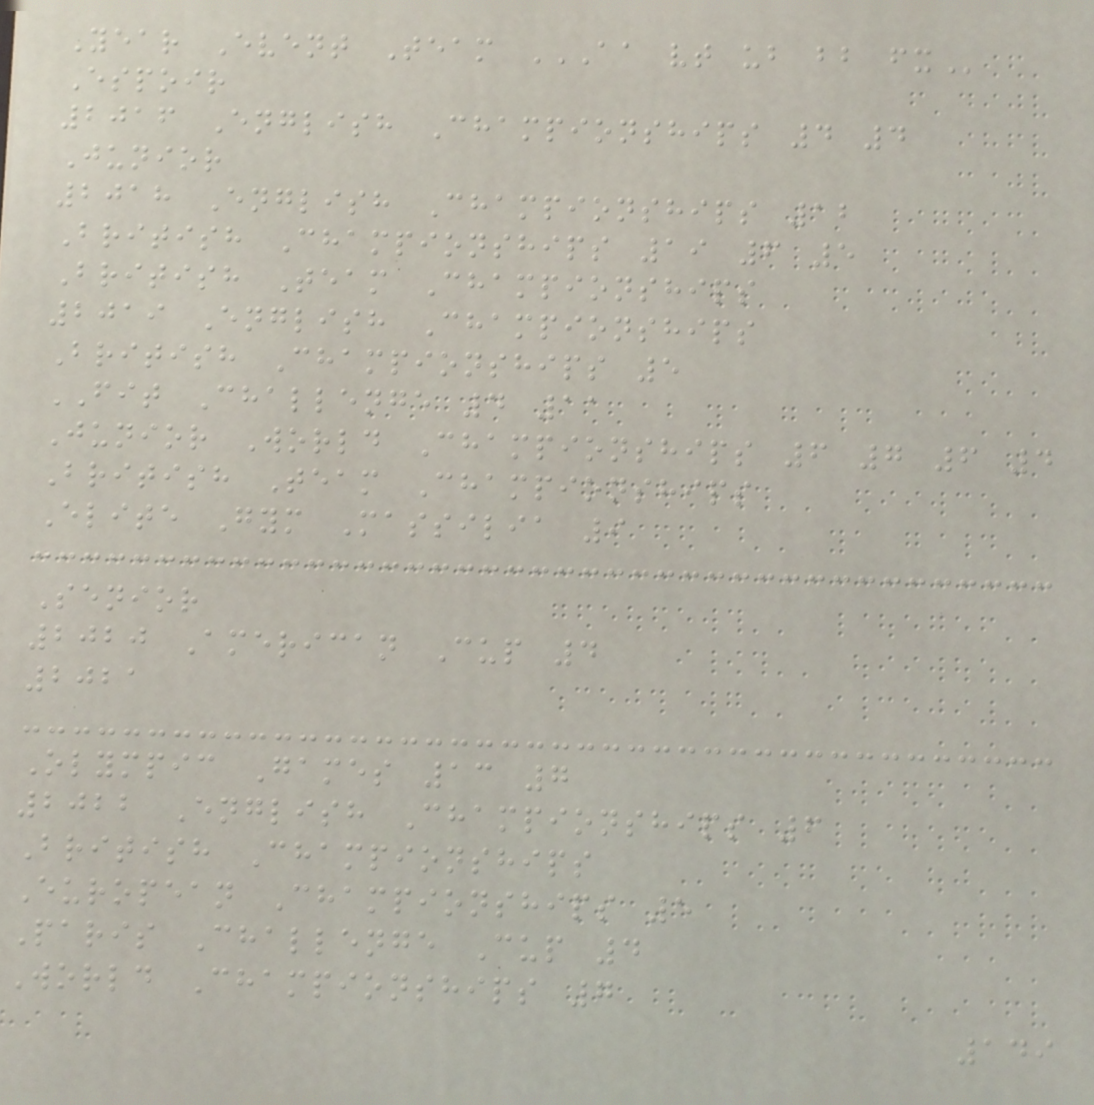Year Event Team AA VT UB BB FX
Espoir
2016 English Championships 4 4
Junior
2018 English Championships 12
British Championships 19 6 5
British Team Championships
2019 English Championships
British Championships 5
FIT Challenge 4 11
Junior World Championships 6 7 6 4
British Team Championships
Elite Gym Massilia 9
Senior
2020 American Cup 4
2021
Olympic Games 13 7
2022 English Championships 6
British Championships
European Championships 5
Paris Challenge Cup 4
World Championships 7
149
